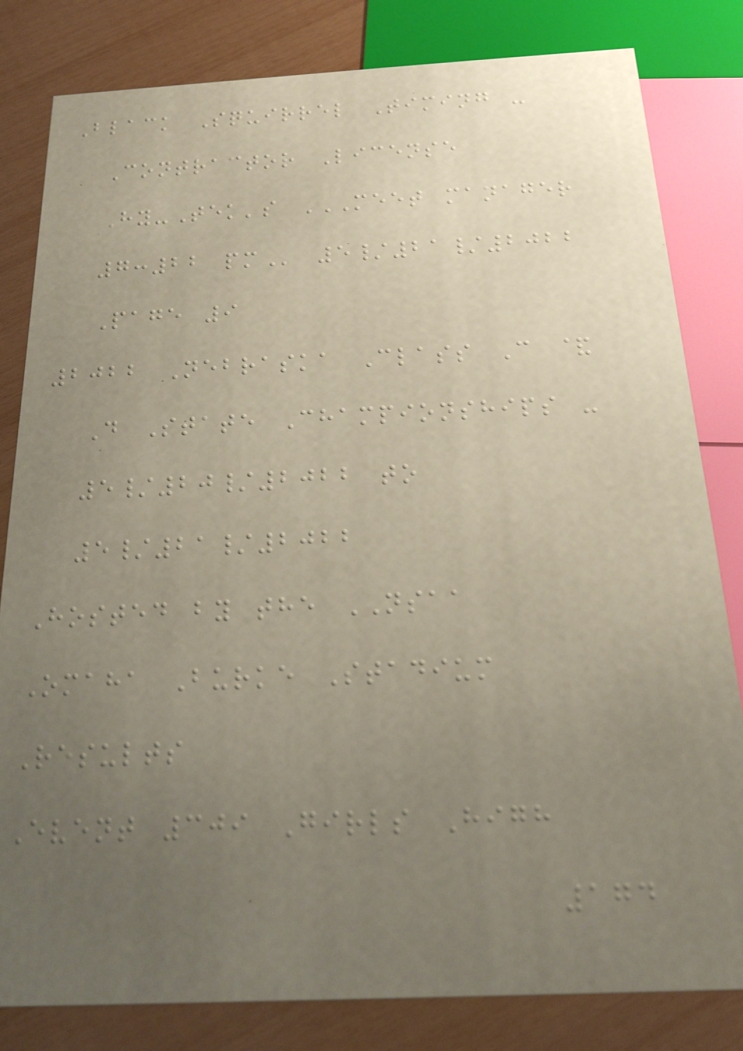Black Squirrel Timing -
Contractor License
Hy-Tek's MEET MANAGER
7:22 PM 5/21/2022
Page 9
2022 Nebraska Class C &
D State Championships -
5/20/2022 to
5/21/2022
Hosted by the NSAA
Omaha Burke Stadium
Results
Event 309 Girls High
174
